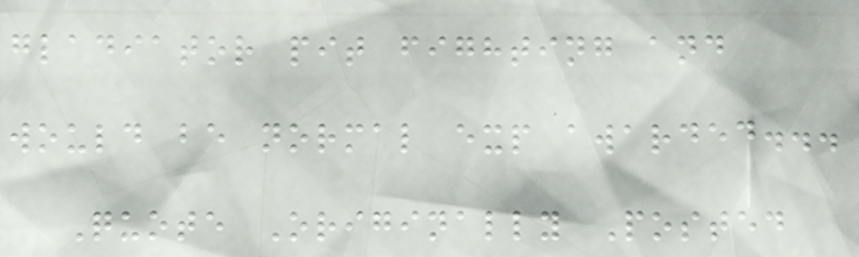gladiator pit fighting and
would be normal exp awarded...
Quote Originally Posted
